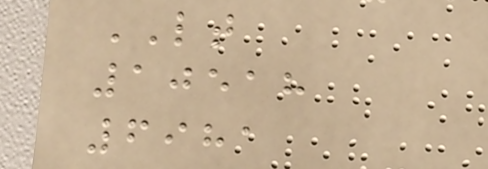LT
10518
6981
